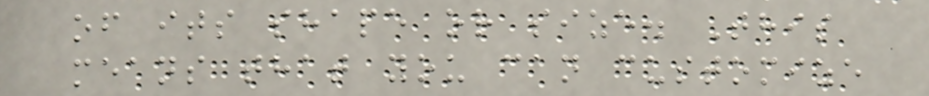of its shape or size. This
means that you can customize
